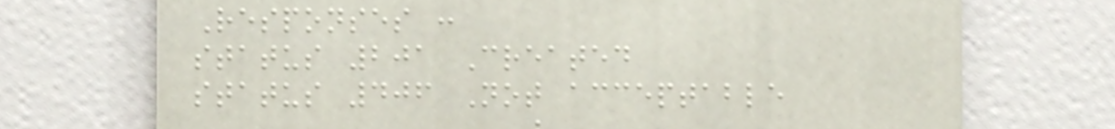Responses :
status 201 Created
status 406 Not acceptable
